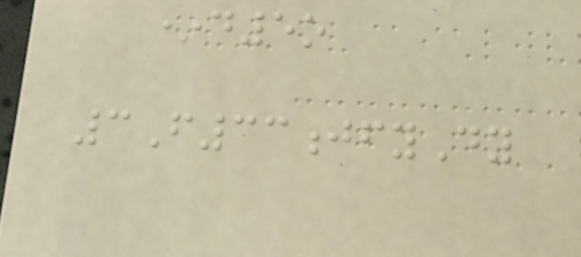*d5o
3F33jfyDy
